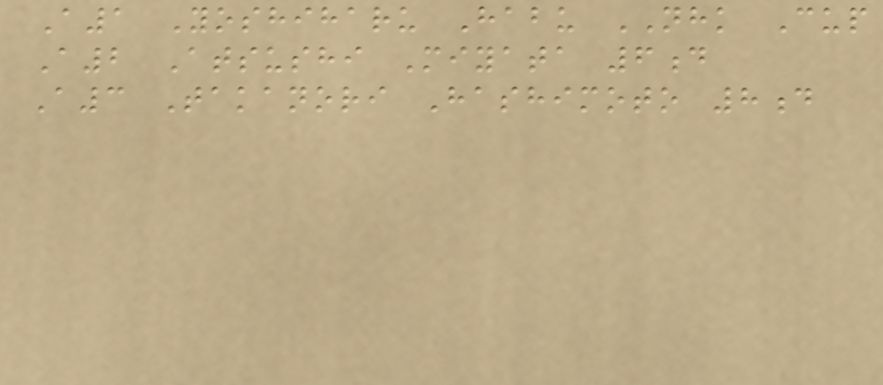A1 Yoshiharu Habu NHK Cup
A2 Atsushi Miyata 6d
A3 Takanori Hashimoto 8d
